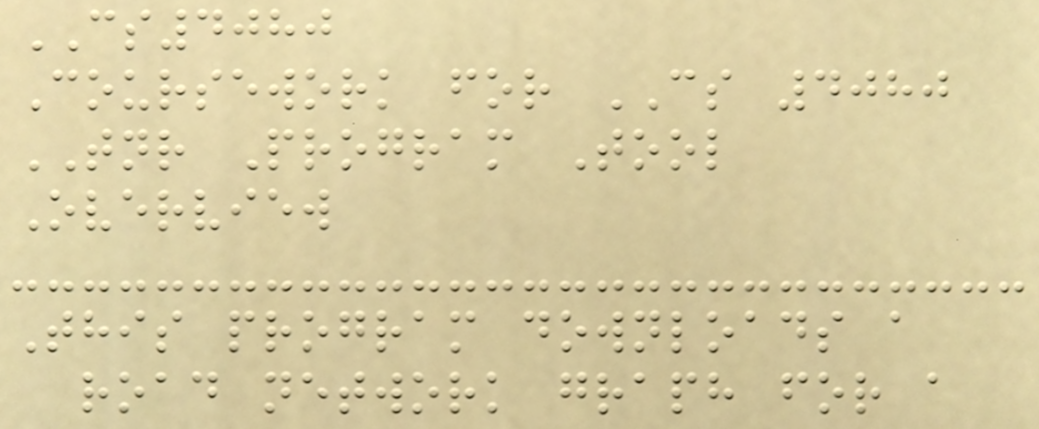CS4080
Coursework for CS 4080
TNR Program Tool
Overview
This program downloads a
road network graph for a
